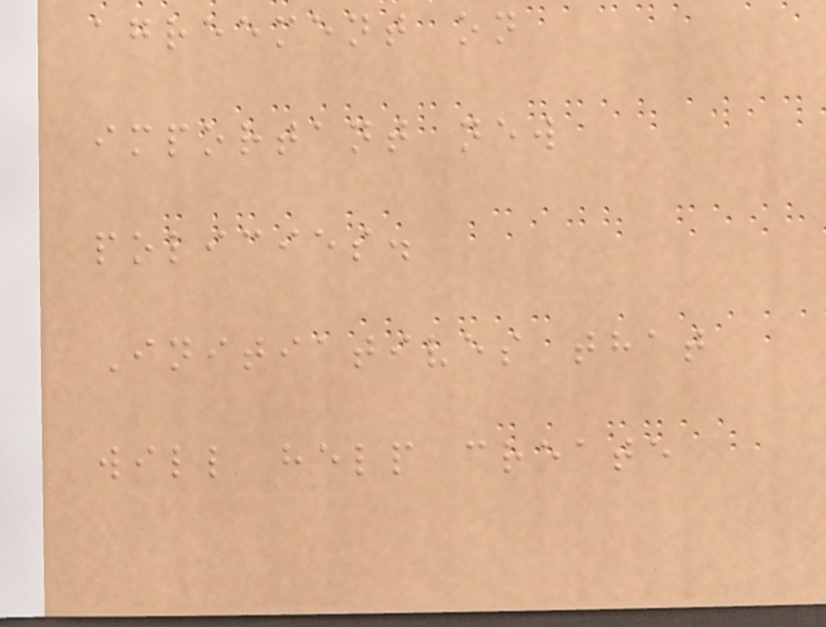agreement on
important new
policies.
Initiatives that
will help create
